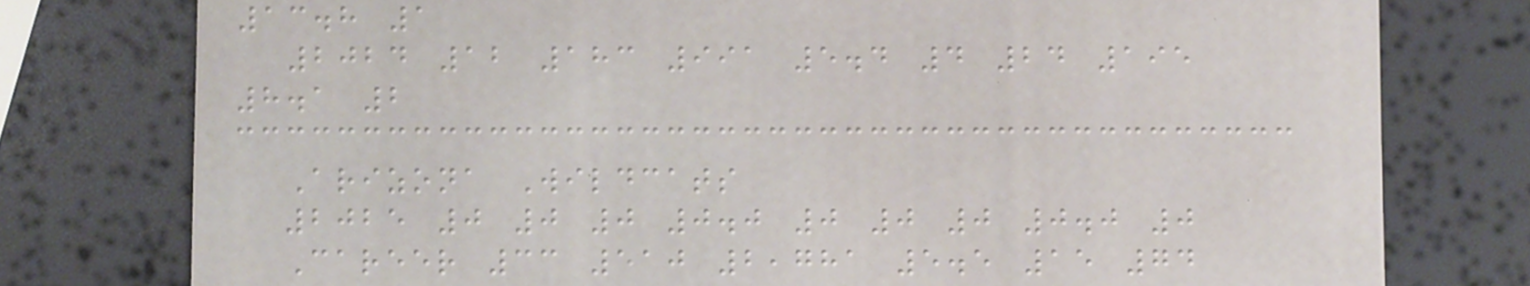13.8 1
2024 12 183 991 5.4 4 24 195
8.1 2
Arizona Wildcats
2025 0 0 0 0.0 0 0 0 0.0 0
Career 33 510 2,781 5.5 15 74
